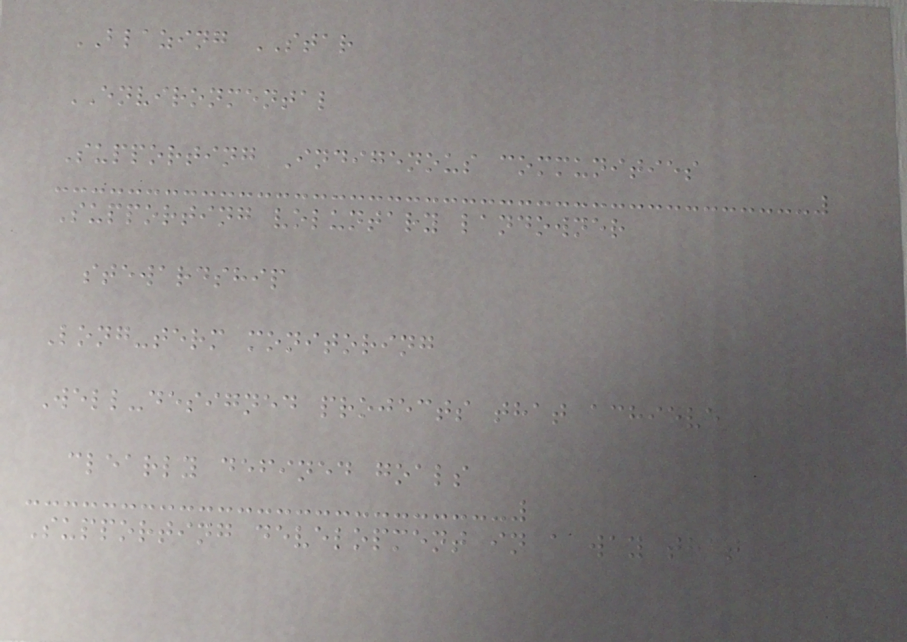BLAZING STAR
ENVIRONMENTAL
Supporting Indigenous communities
Supporting voluntary landowner
stewardship
Long-term monitoring
Well-designed projects that achieve
clearly defined goals
Supporting development in a way that
